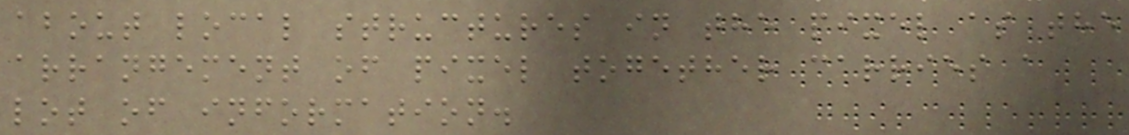about local structures in the pixel as the
arrangement of pixel together carries a
lot of information.
